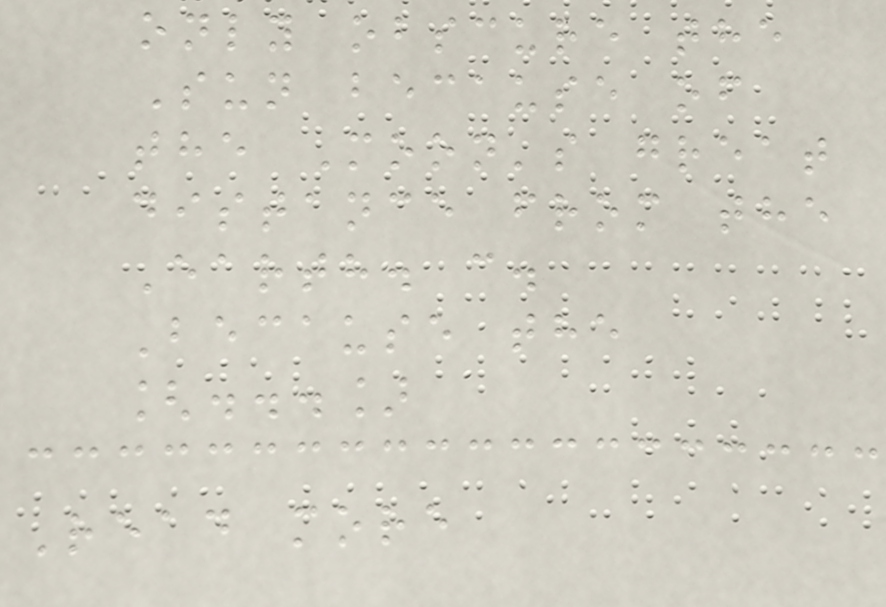only obscure the
Sun because of
the Moon's great
distance from the
Earth. c.
Because the
[...]
Read more
